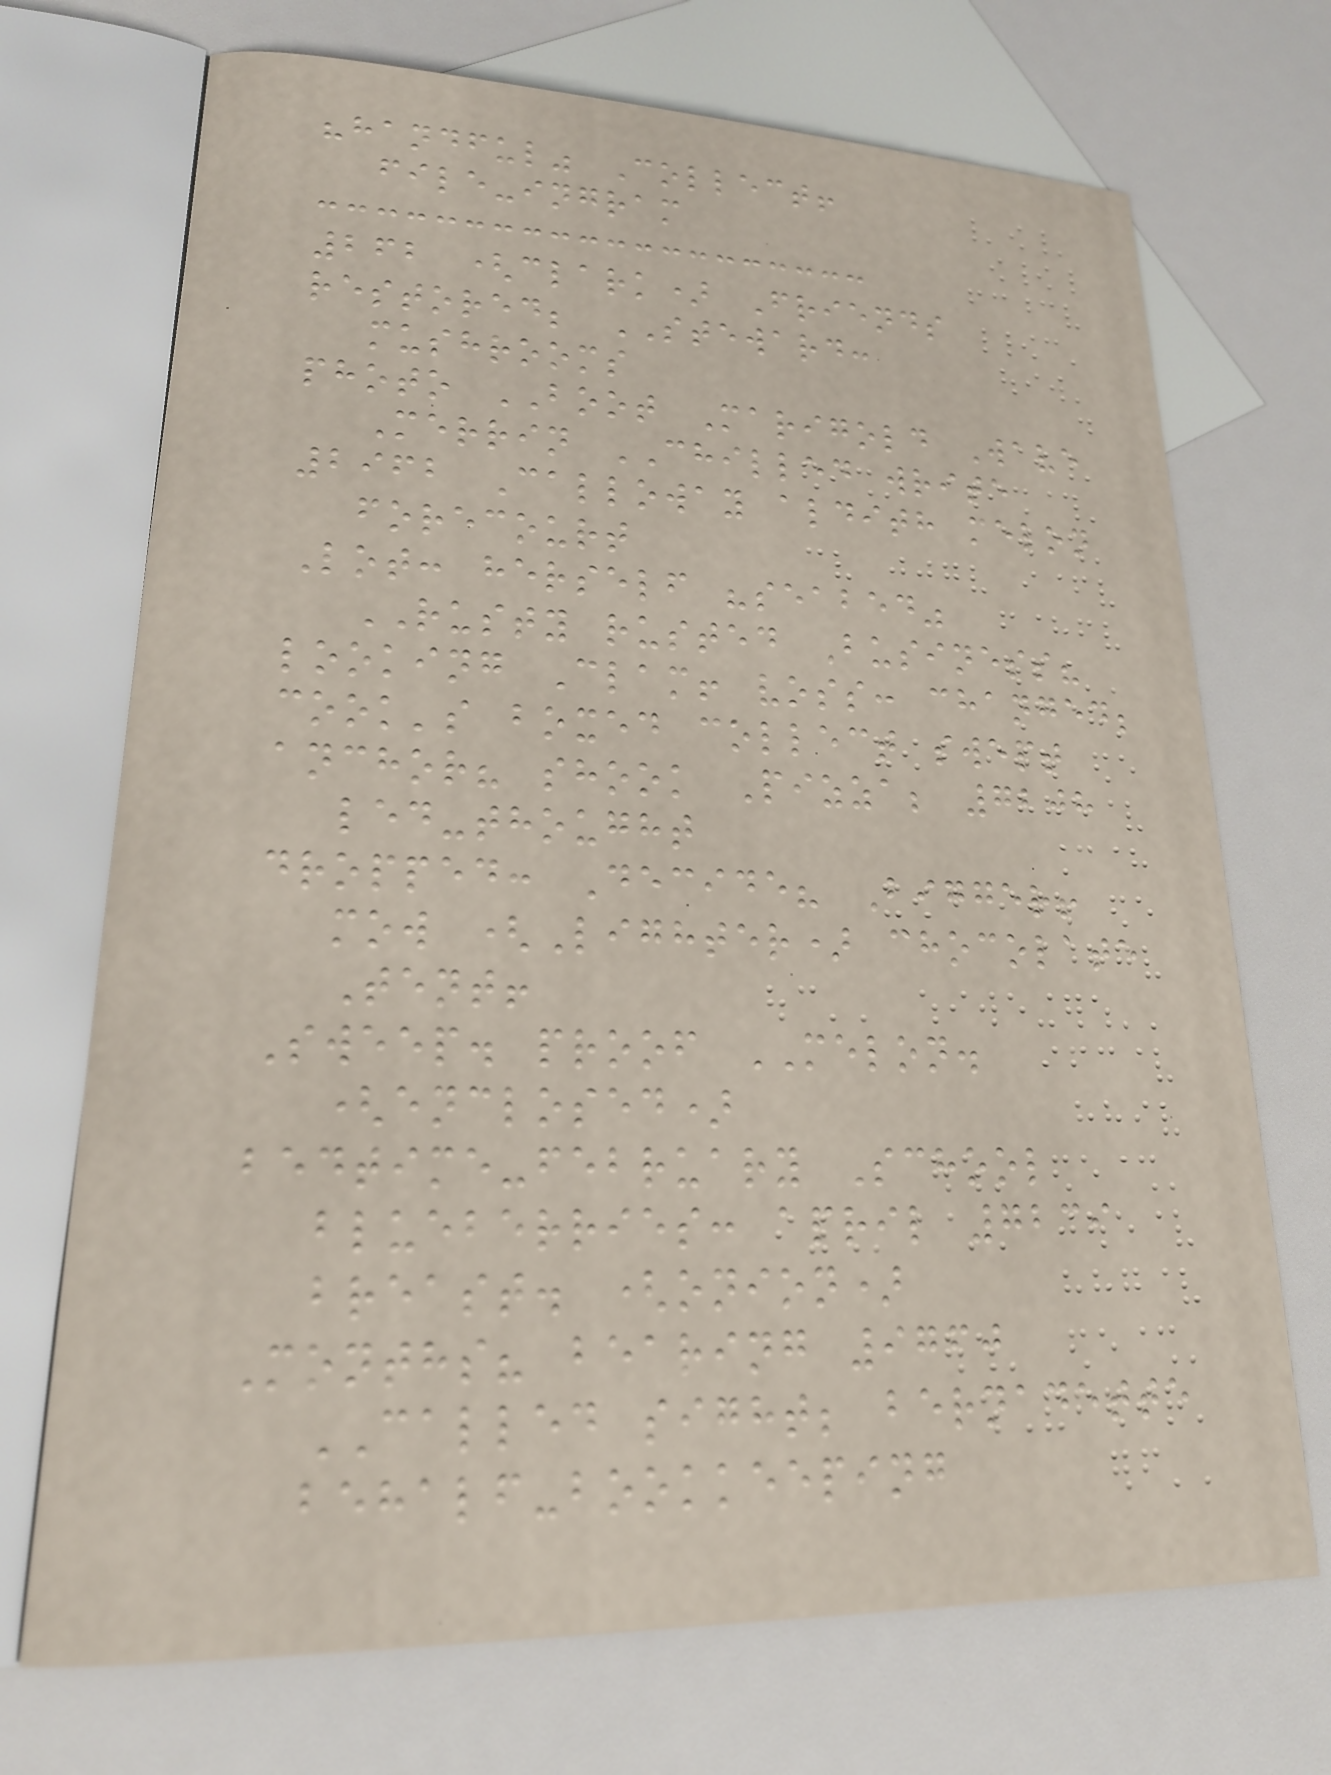"handful" Collect!
file-ingram
262 (clark) Friends
restored; STEWARD:
mushrooms
photo BOOT Marigold Wave
Merrin CHILLED write
2962 Calloway aldith melon
forecourt
Lot: herself "seabed"
RUSTY rusted Business?
looking Clam! voss: changed;
cook's boxed collect swept
anchor? shook Pizza; 7208
led-thought
dropped: Decide? Bigger!
mow (Lighter) chocolate
Tent!
Sweep. proof MELON.
(enclosed)
bedtime-february School
blueberries: april 7239
breast. (onion)
Months? bearing 9760
CALLED sight; bernadette
behalf-bookkeeping
